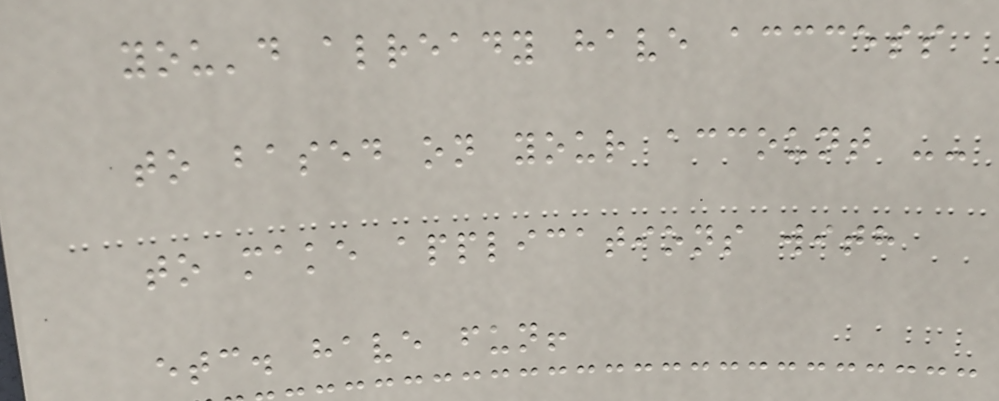you'd already have acccess
to based on your account --
to make applications with
etc. have fun!
